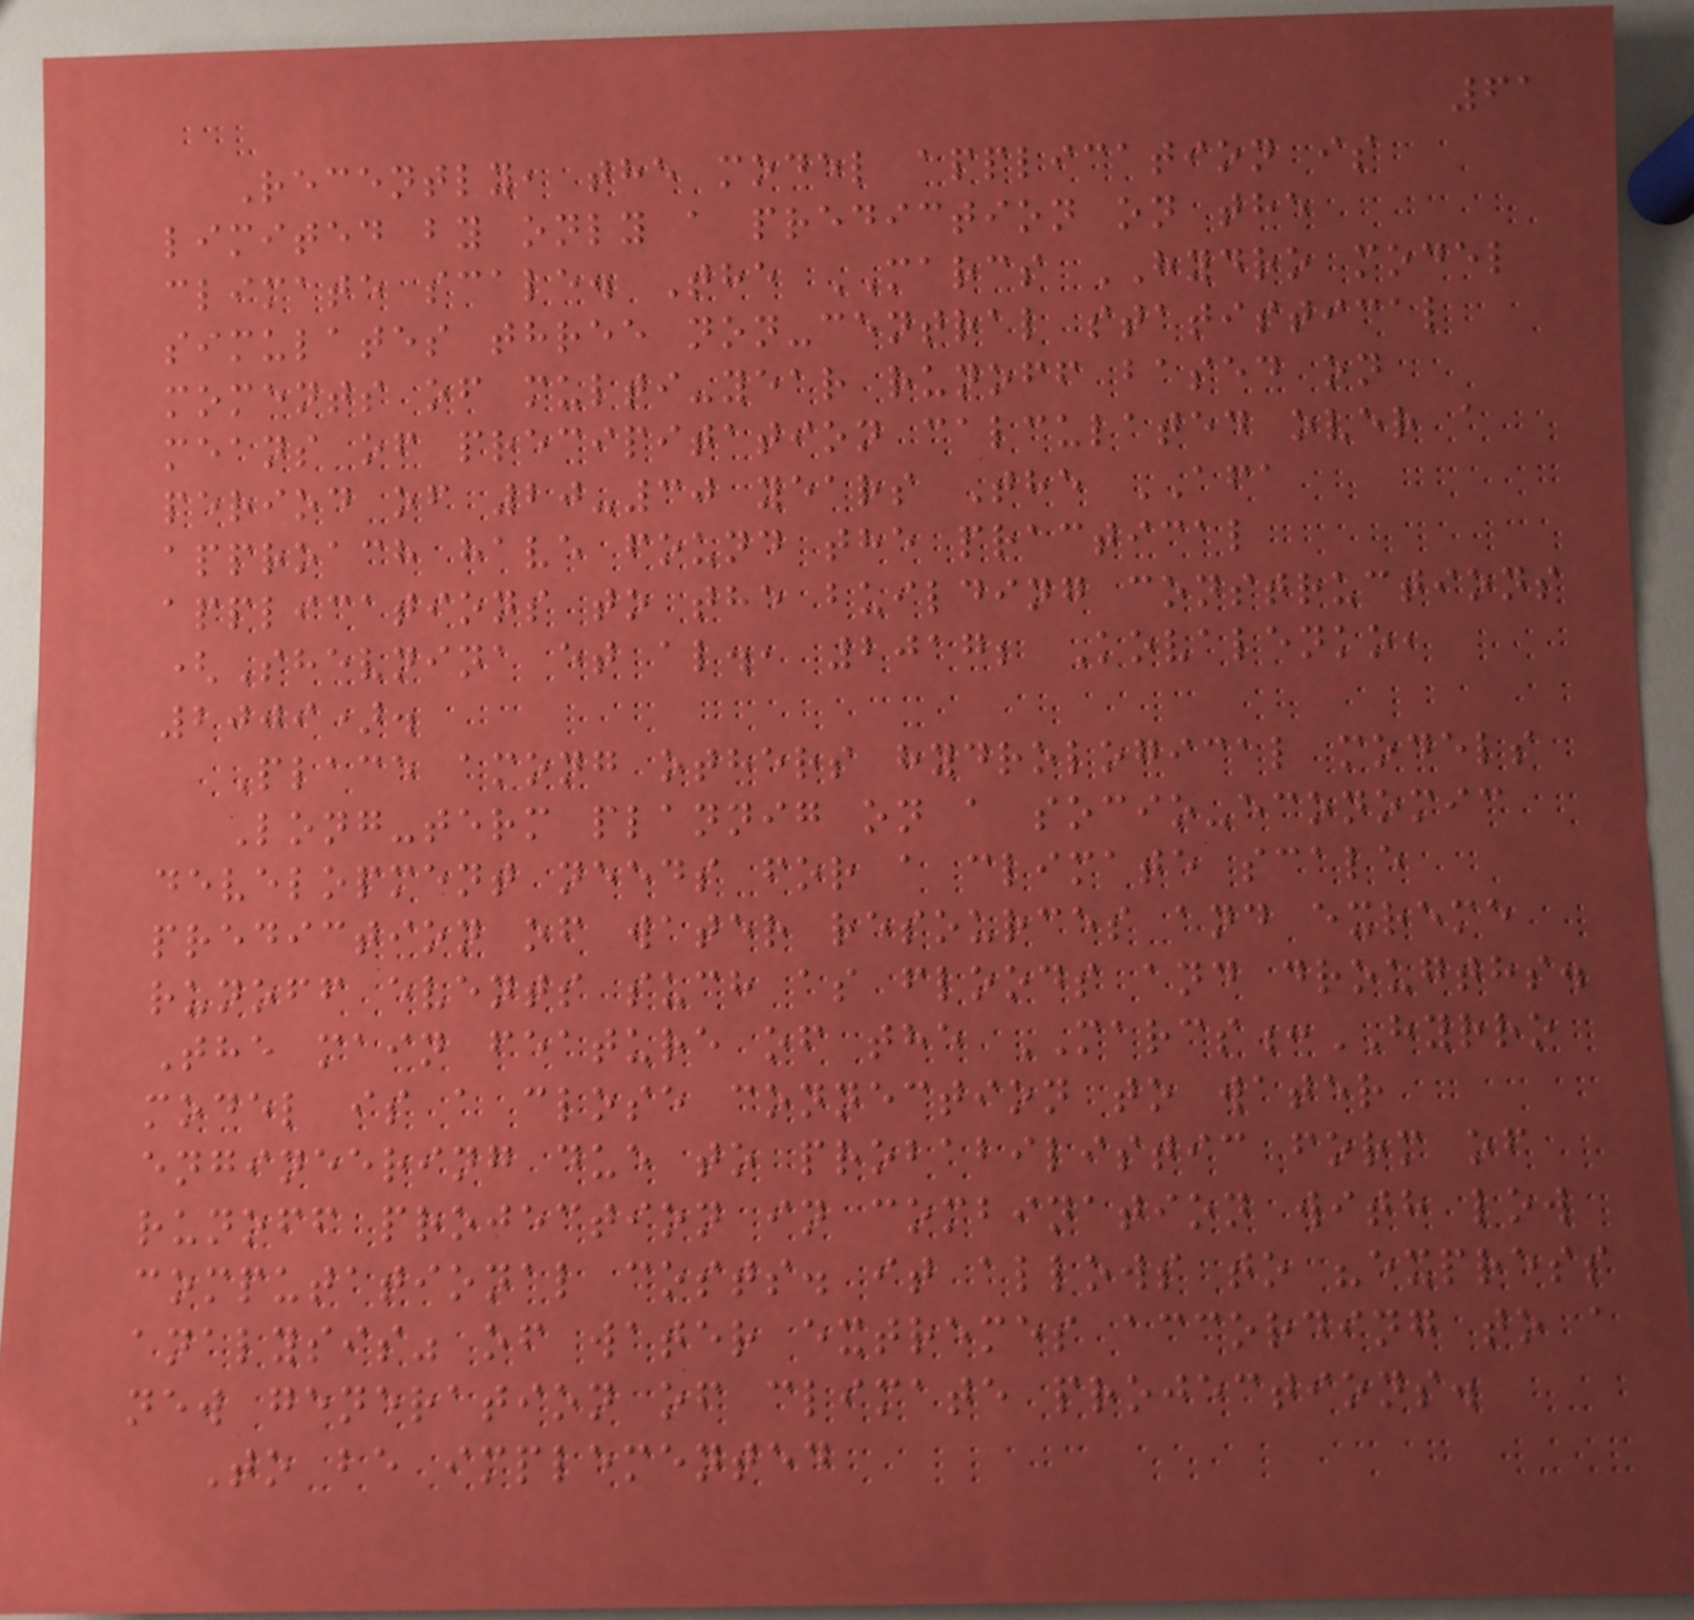61
Recently, the model application is
limited by only a prediction on the
climate scale. The MARCS HYDRO model
simulates three non-central statistical
moments of multi-year runoff based on
means of precipitation calculated over a
period of 20-30 years The AFA
approach have found the practical
applications to the building constructions
(Shevnina et al., 2017; Kovalenko,
2009).
Place among others hydrological models
Long-term plannig on a socio-economic
development needs for a climate scale
prediction of water resources and exreme
runoff events such as floods and drougths.
The main feature of the MARCS:HYRRO
model is a close connection to water
engineering due to probabilistic form of
runoff projection in combination with low
computational costs. it allows to "express
analysis" of water extremes according to a
new generation of climate projections.
To be implemented
